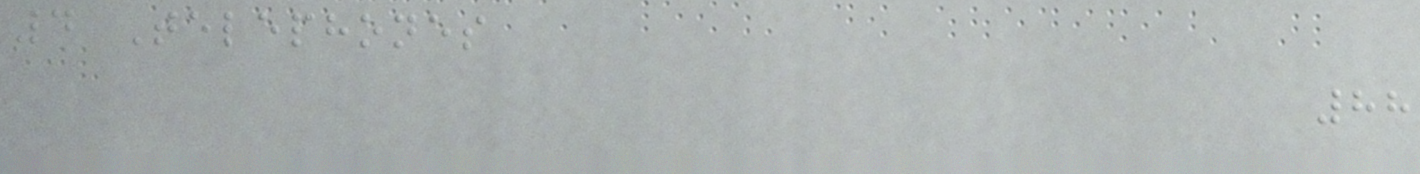4 Telephones
88
